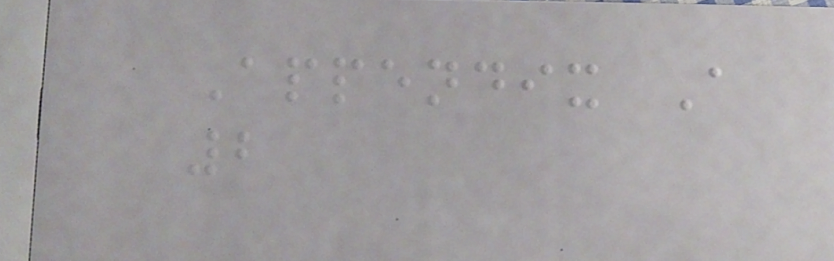Appendix A
2
